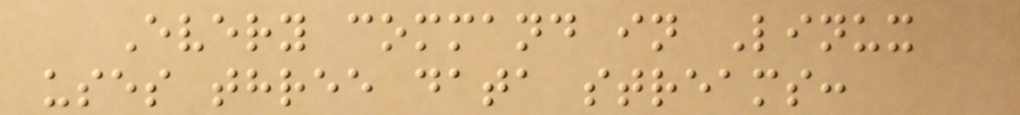Every command in Linux
uses three data streams:
